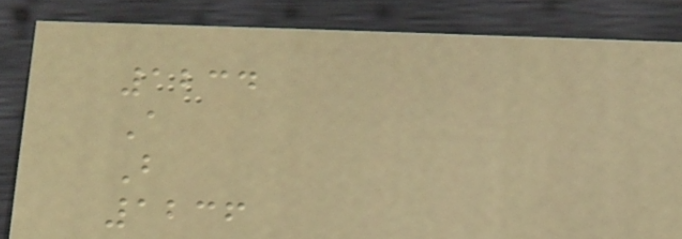1234
A
B
1236
